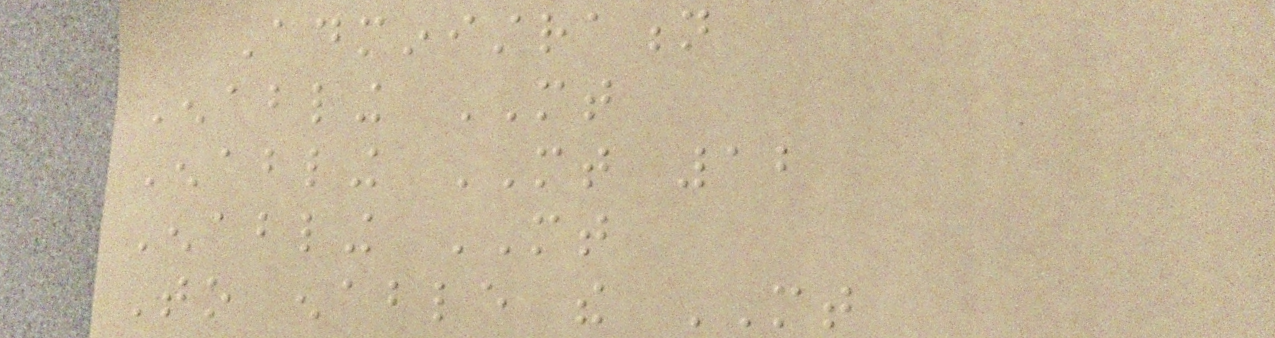Administration
Enabling MT
Enabling MT 12
Enabling MT
To enable the MT
